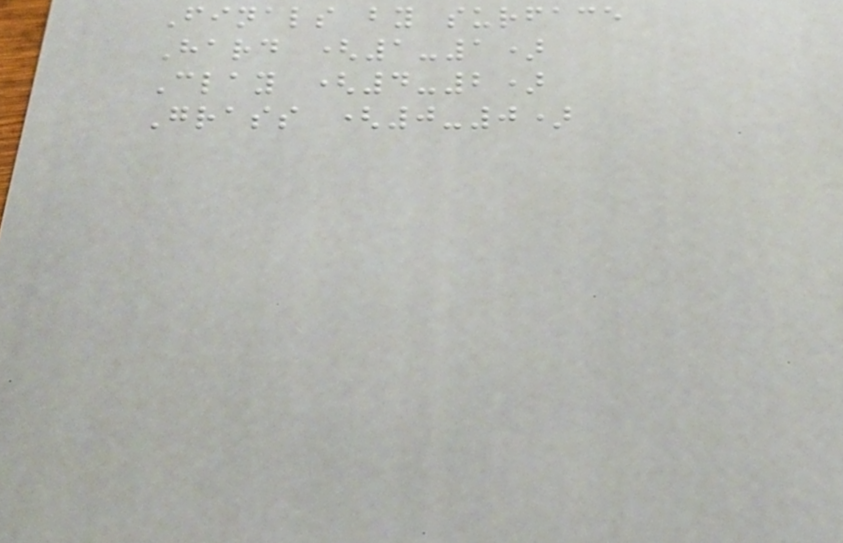Finals by surface
Hard (1-1)
Clay (4-2)
Grass (0-0)
